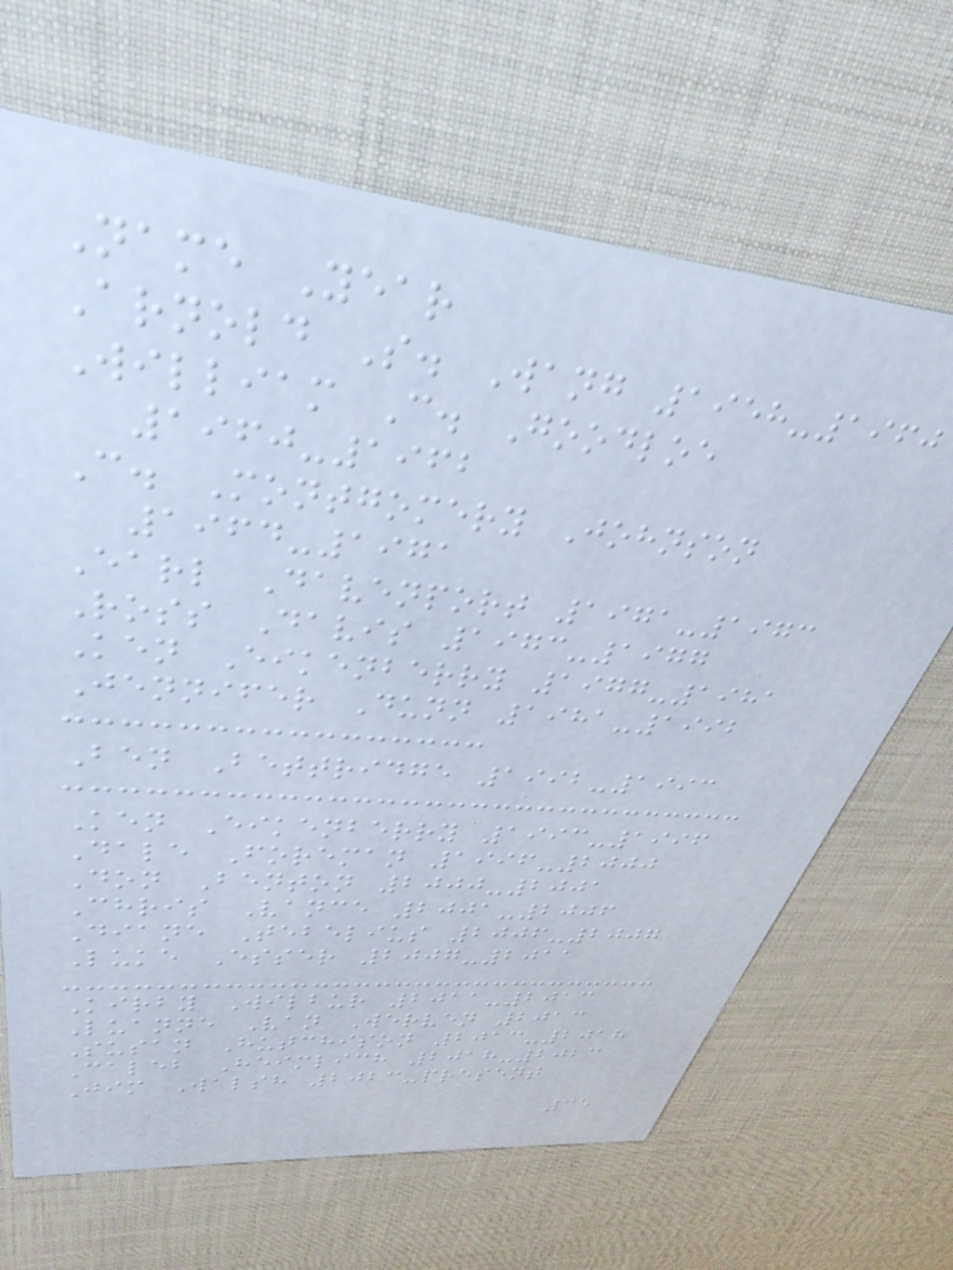Name Year
Arnold S. Wang 1958-1960
William C. Goodloe
1960-1962
C. Montgomery Johnson
1964-1971
Earl Davenport 1971-1973
Ross Davis 1973-1977
Ken Eikenberry 1977-1981
Jennifer Dunn 1981-1992
Ben Bettridge 1992-1993
Ken Eikenberry 1993-1996
Dale Foreman 1996-2000
Don Benton 2000-2001
Chris Vance 2001-2006
Diane Tebelius 2006-2007
Luke Esser 2007-2011
Kirby Wilbur 2011-2013
Luanne Van Werven 2013
Susan Hutchison 2013-2018
Caleb Heimlich 2018-2023
Jim Walsh 2023-present
35
